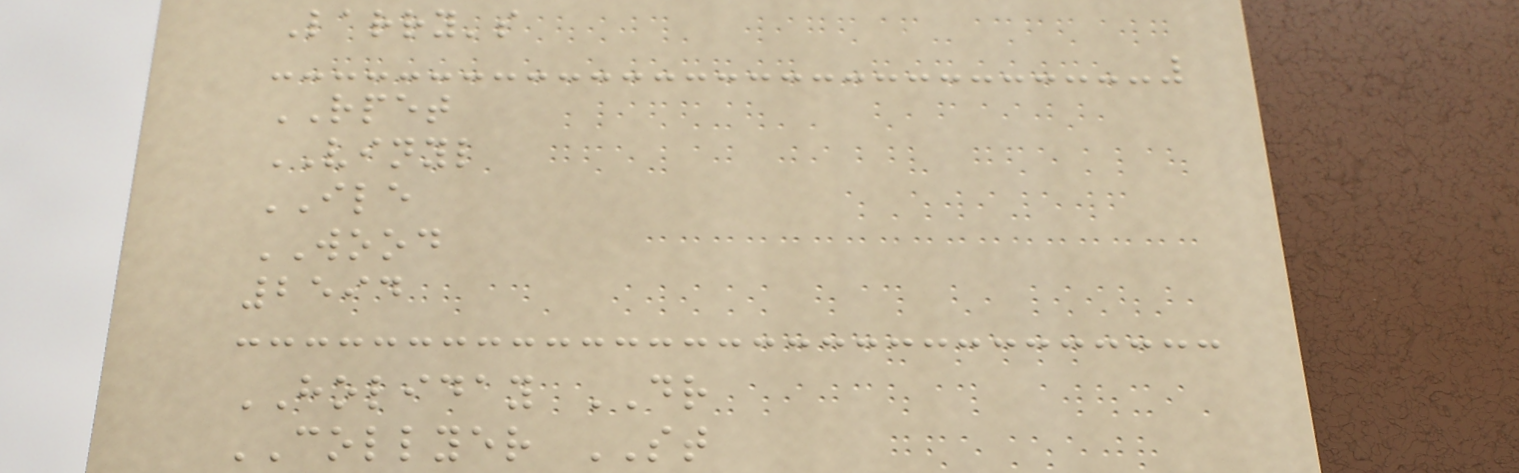Larry's
RPET
VINYL
ILE
WOOD
2594
HOLIDAY DR
COLLYER ST
